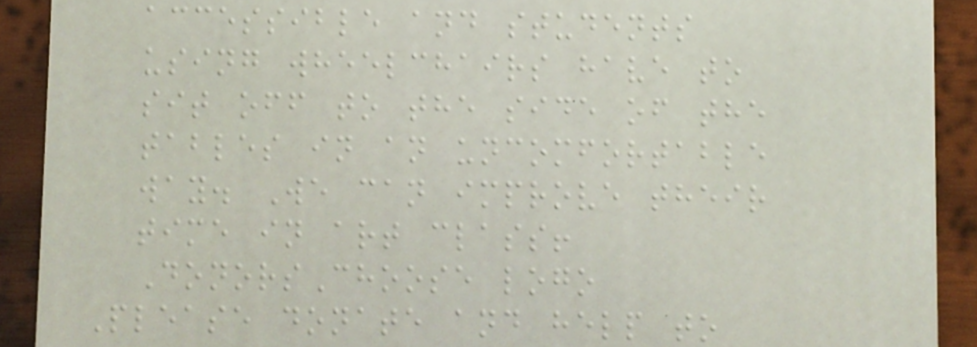accessible and students
using wheelchairs have to
sit off to the side of the
tables in an uncomfortable
way. We can improve their
time in art class!
DonorsChoose logo
Please donate and help to
